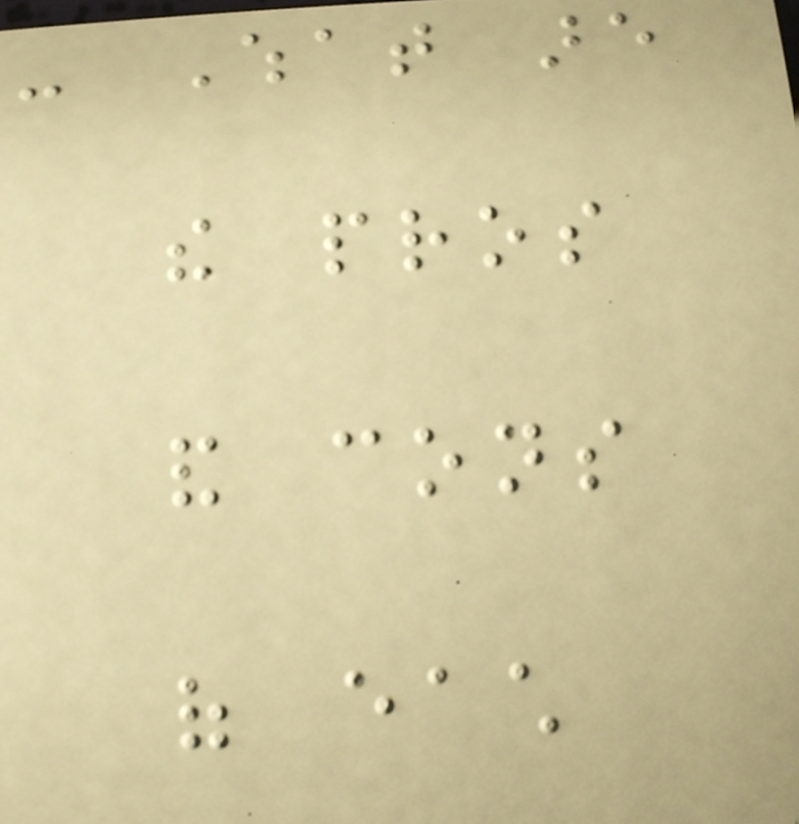- What are
the pros
and cons
of each
